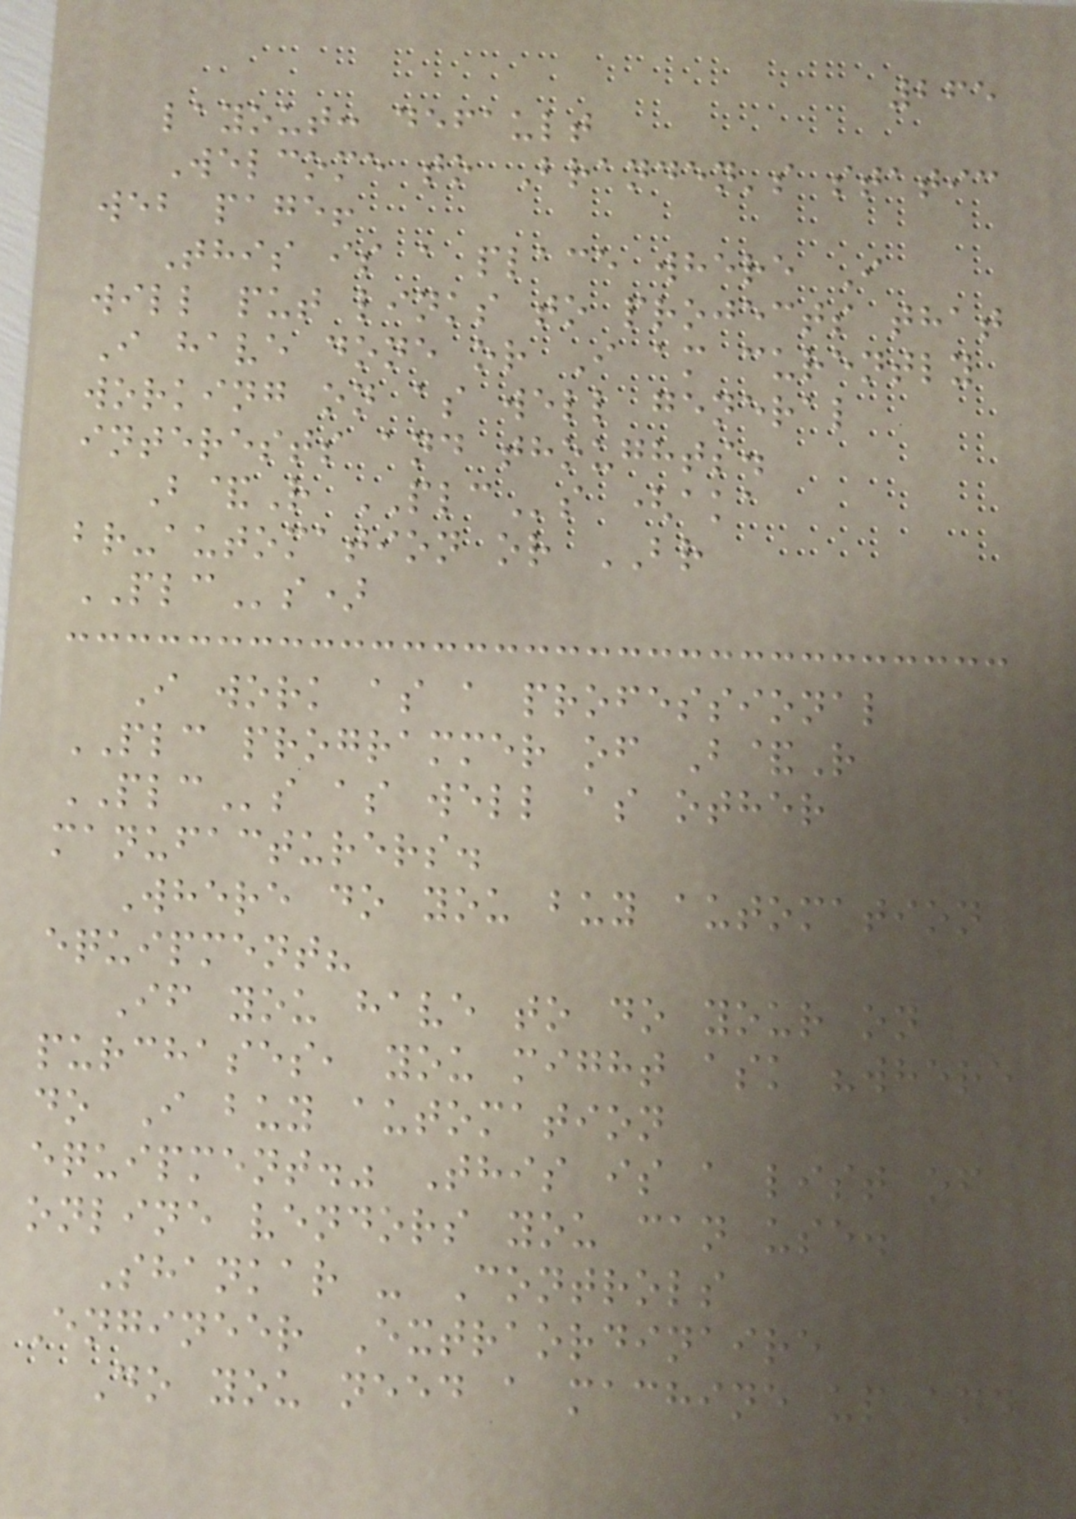265
layout: default
Welcome to Branden's static
web page!
This is a place where I
will put links to projects that
I have done or I am curently
working on as well general
interests and thoughts.
B&R PLCs (aka
br-automation or BR
PLCs)
I work as a professional
PLC programmer of B&R
PLCs as well as other
manufacturers.
Where do you buy automation
equipment?
If you have to do your on
purchases, you might ask "where
do I buy automation
equipment." This is a list of
online vendors you can use.
Shankar - Controls
Engineer Extraordinaire
Do you need a machine up and
